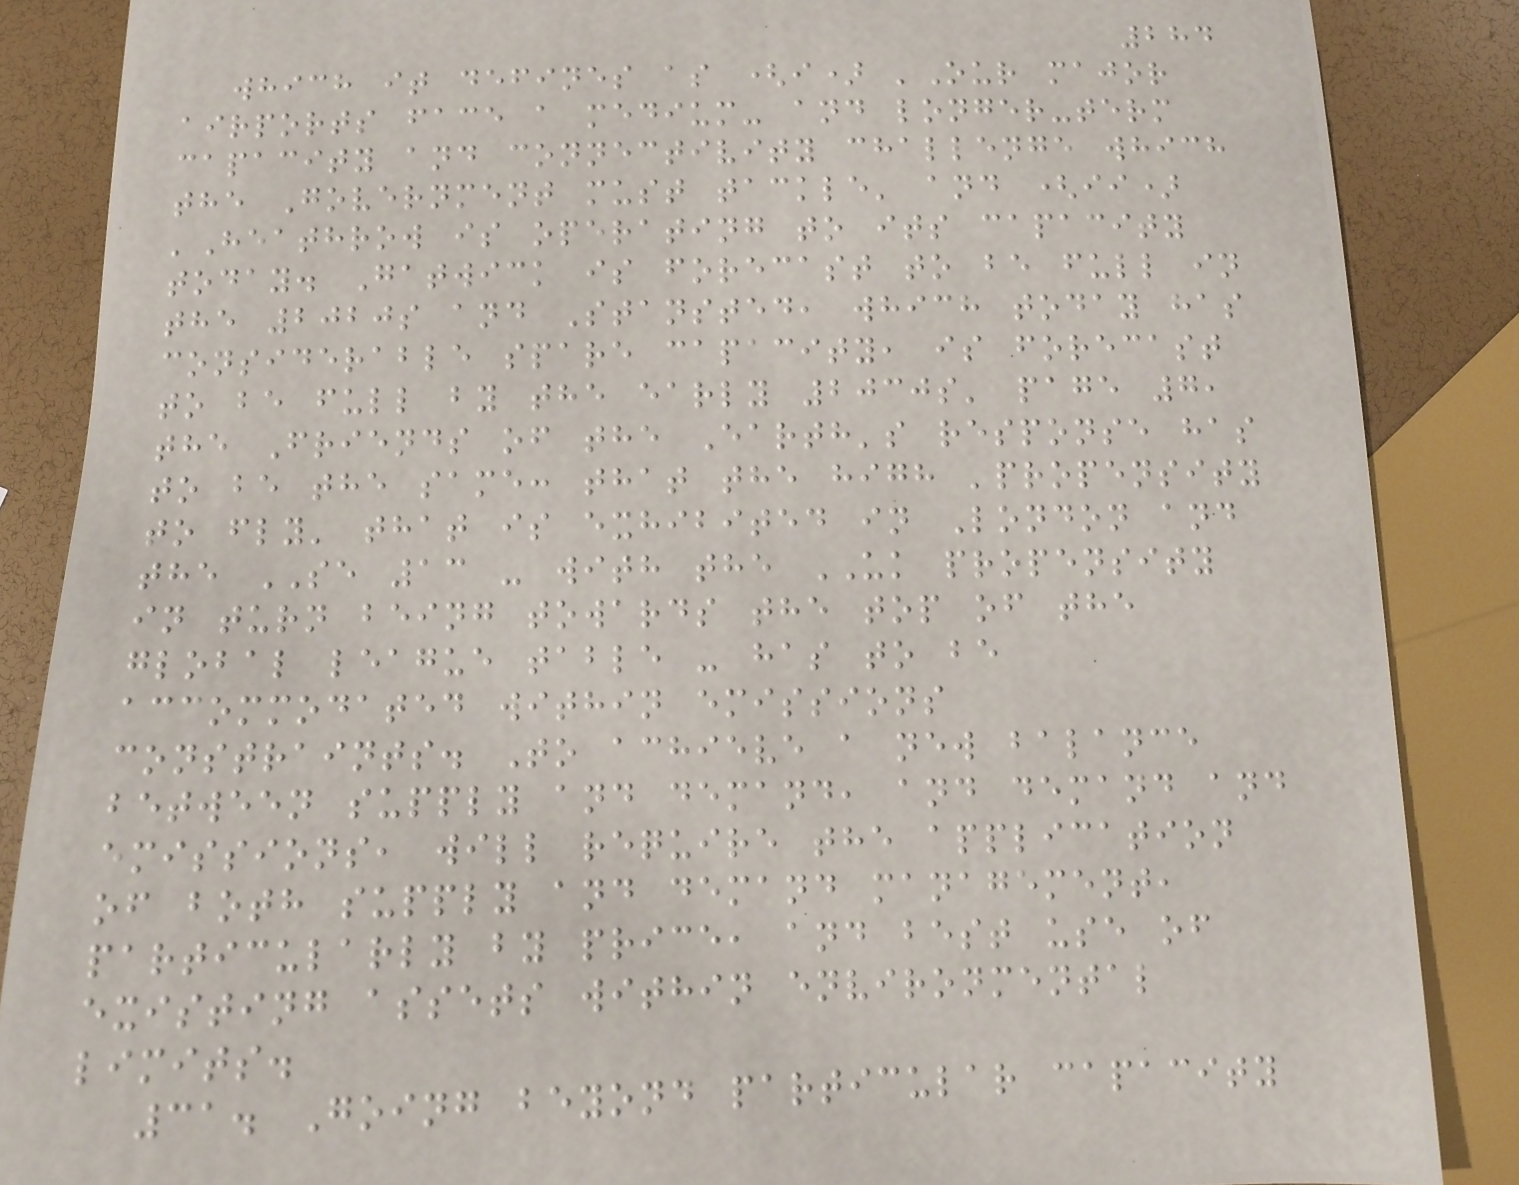284
which it defines as (i) 'Our major
airports face a medium- and longer-term
capacity and connectivity challenge which
the Government must tackle' and (ii)
'Heathrow is operating to its capacity
today. Gatwick is forecast to be full in
the 2020s and Stansted, which today has
considerable spare capacity, is forecast
to be full by the early 2030s' page 7,
the Friends of the Earth's response has
to be the same: that the high 'propensity
to fly' that is exhibited in London and
the SE 13 - with the UK propensity
in turn being towards the top of the
global league table - has to be
accommodated within emissions
constraints. To achieve a new balance
between supply and demand, and demand and
emissions, will require the application
of both supply and demand management,
particularly by price, and best use of
existing assets within environmental
limits.
31. Going beyond particular capacity
